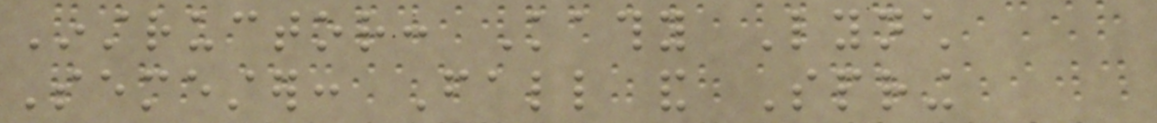Instructor: Kathy Lynch
Semester: Fall and Spring
